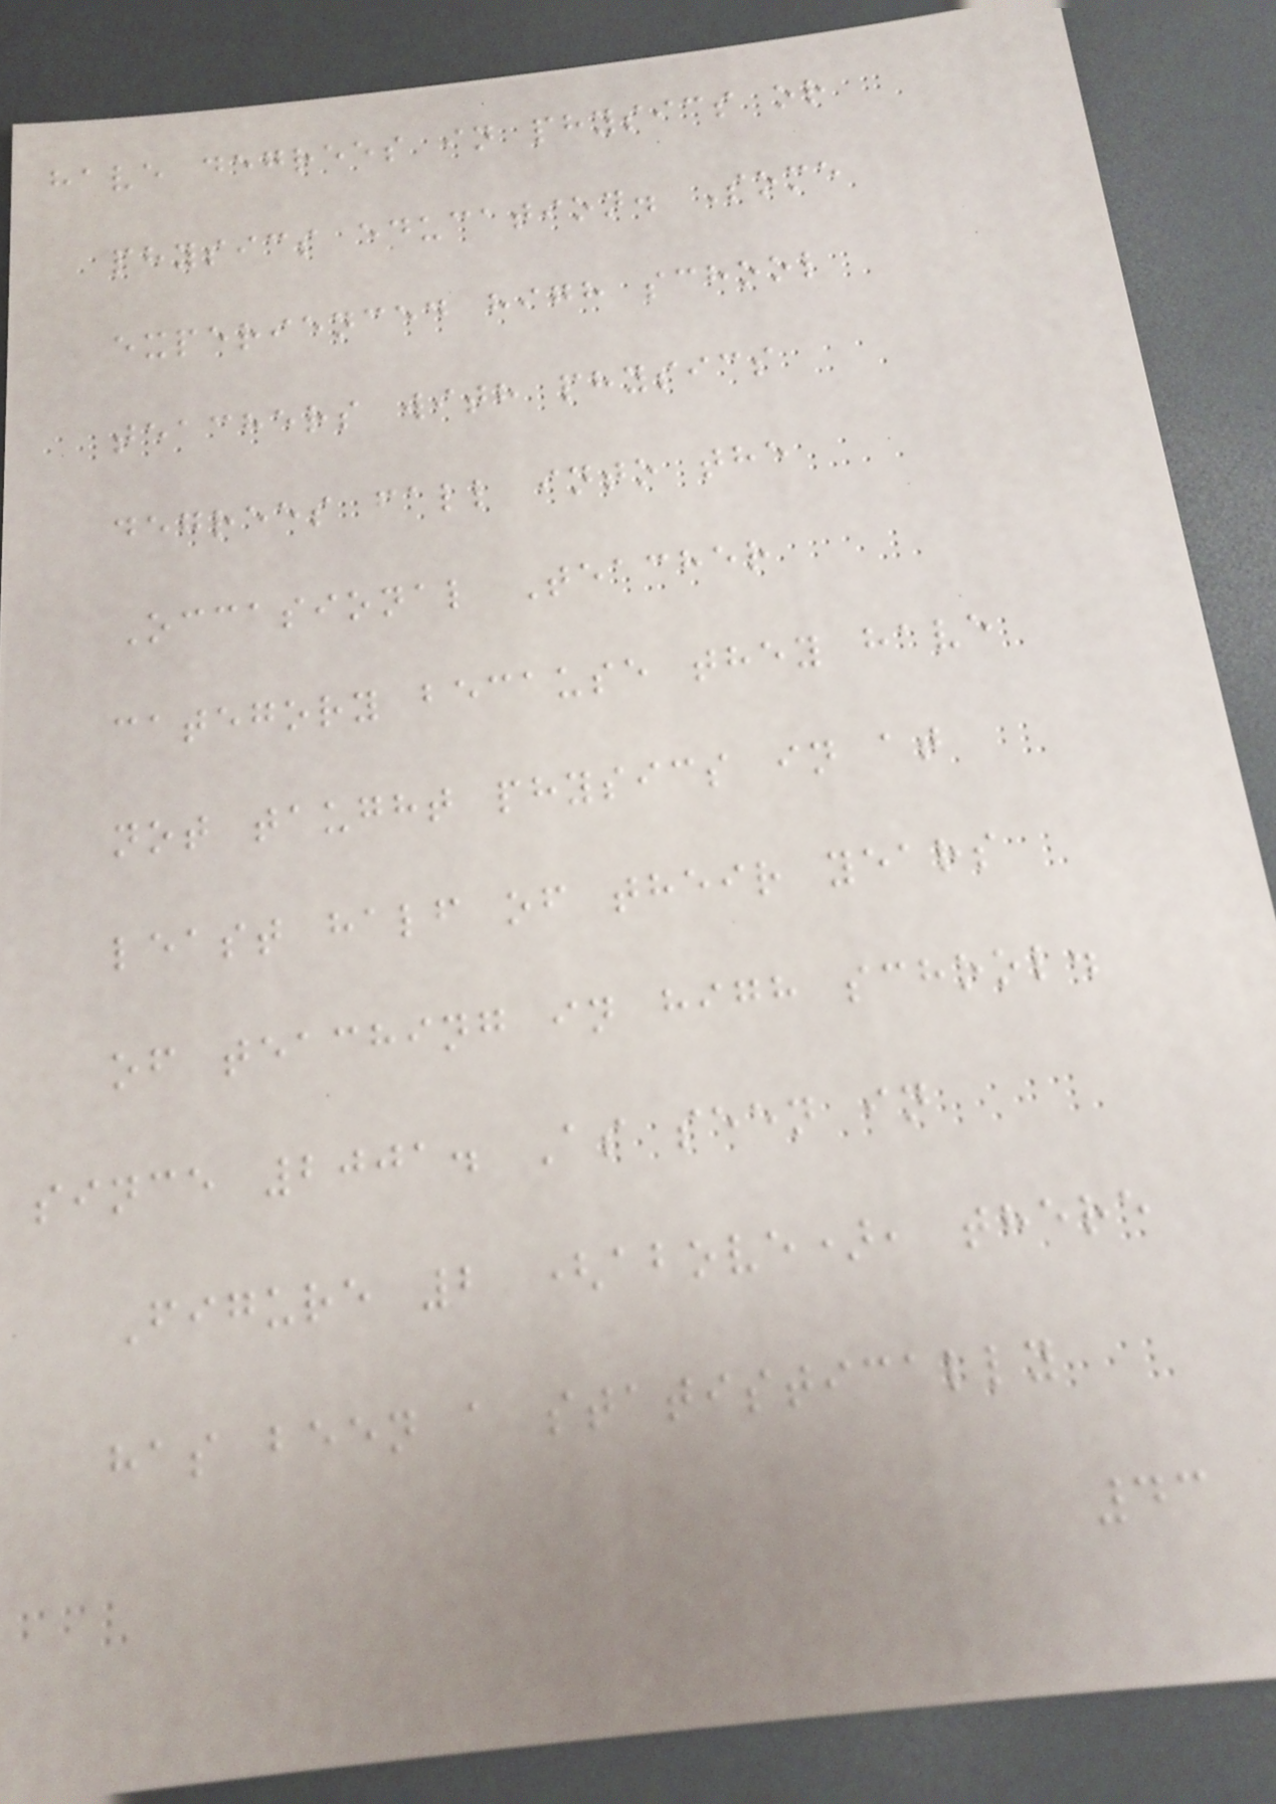have degrees in physics or
physics education. Some
experienced high school
teachers with physics
degrees fall into the
Occasional Teacher
category because they have
not taught physics in at
least half of their years
of teaching in high school.
since 2001. As seen in
Figure 2 (above), there
has been a statistically
43
